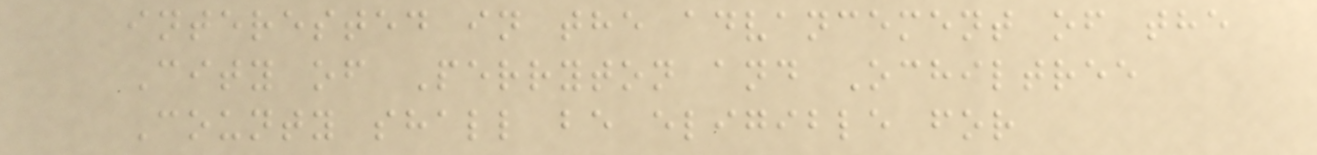interested in the advancement of the
City of Perryton and Ochiltree
County shall be eligible for
